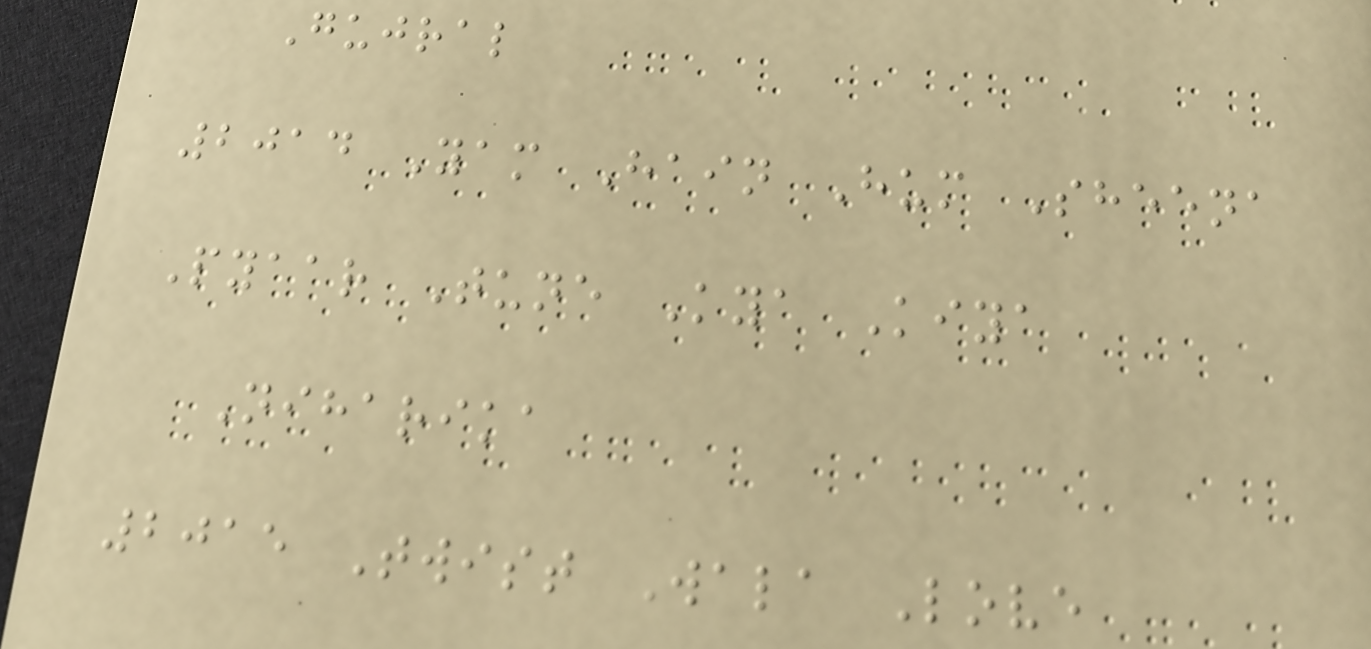Gujral
2014 Yam Hain Hum Sheena
Pyaar Tune Kya Kiya
Niharika
2015 Twist Wala Love
